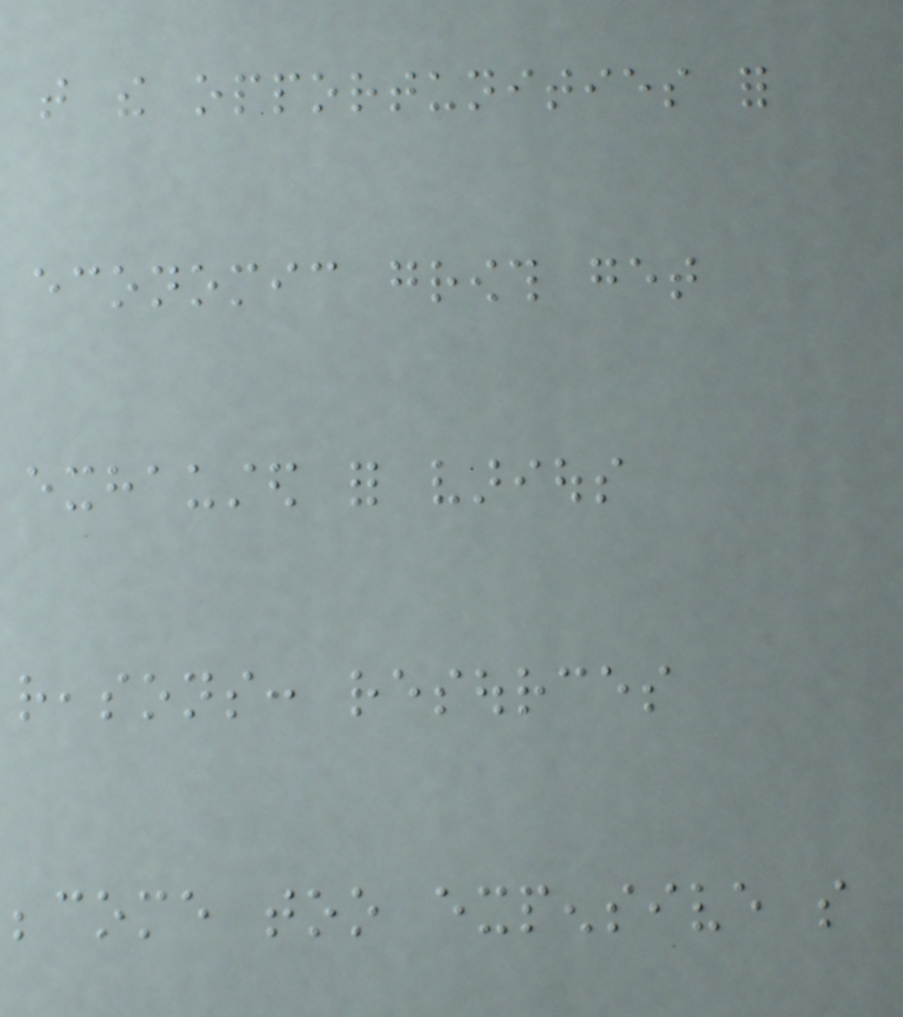that the opportunities for
economic growth get
exhausted for various
reasons: resources
become too expensive so
